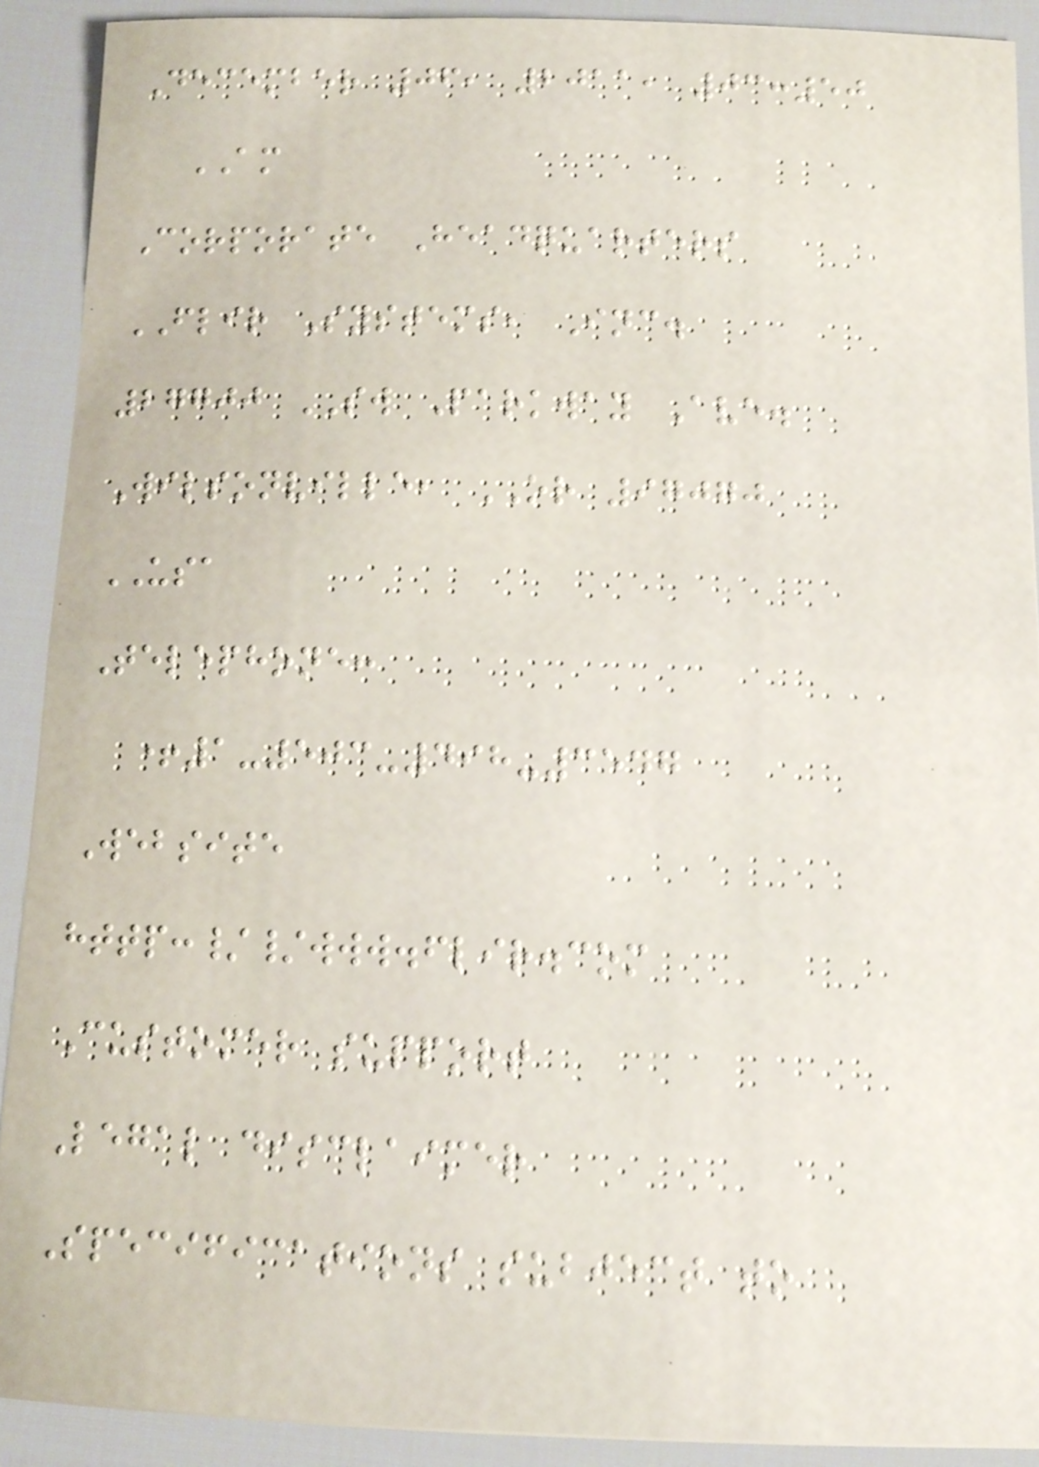December 06, 2011, 03:50
AM
Corporate Headquarters
FLIR Systems, Inc.
27700 SW Parkway Ave.
Wilsonville, OR 97070
USA
Telephone:
+1-503-498-3547
Website
http://www.flir.com
Customer support
Legal disclaimer
Specifications subject to
